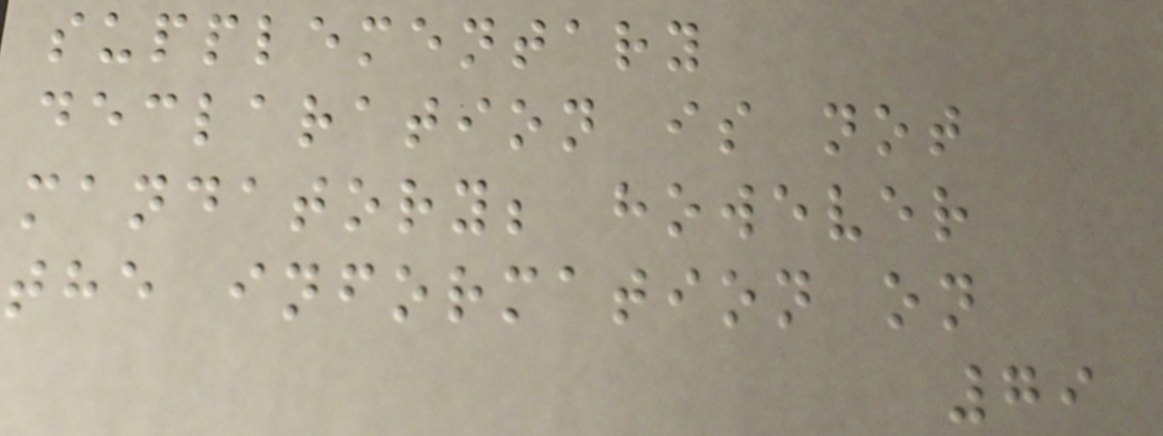supplementary
declaration is not
mandatory; however
the information on
79
